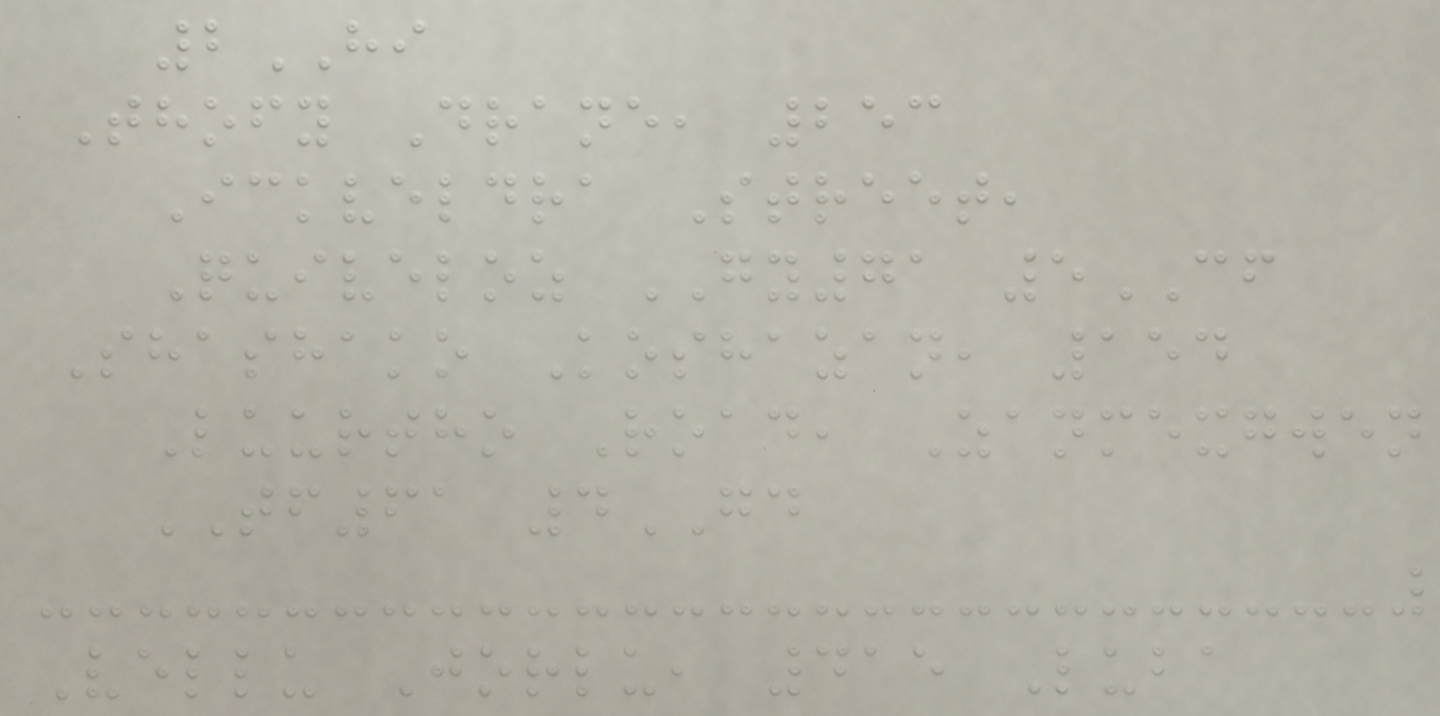2HI
Thofy Drane, 253
Ickveldra Street,
Quiveloz GY71 5CF
Shashako Koshazan, 154
Luurtho Road, Zanmexgwen
TF61 4GD
Vellu Jorlu, 415 Luba
